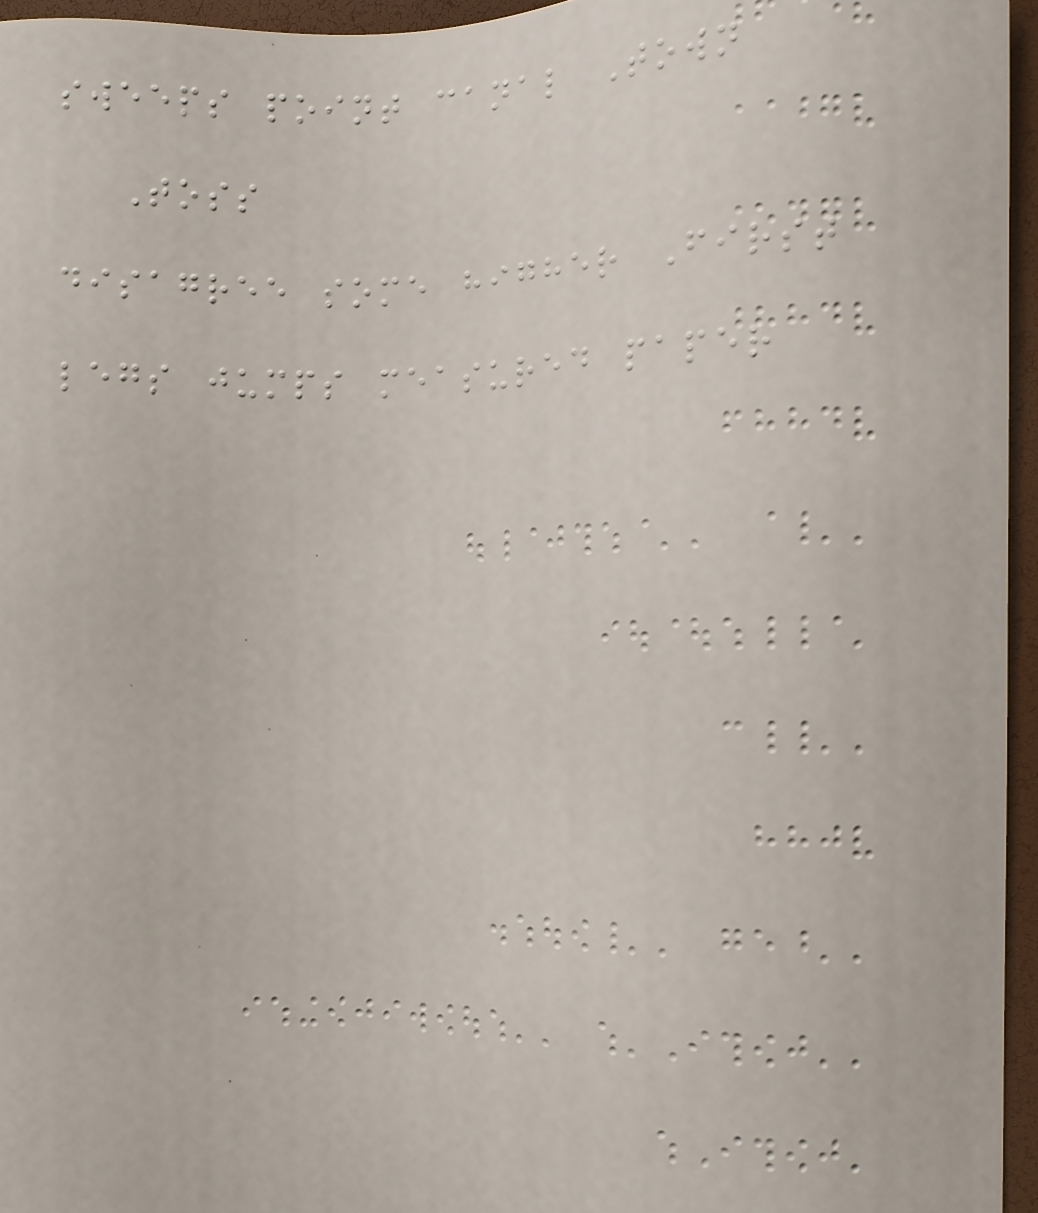sweeps point canal Town
Toss
disagree some higher First
legs jumps measured paper
